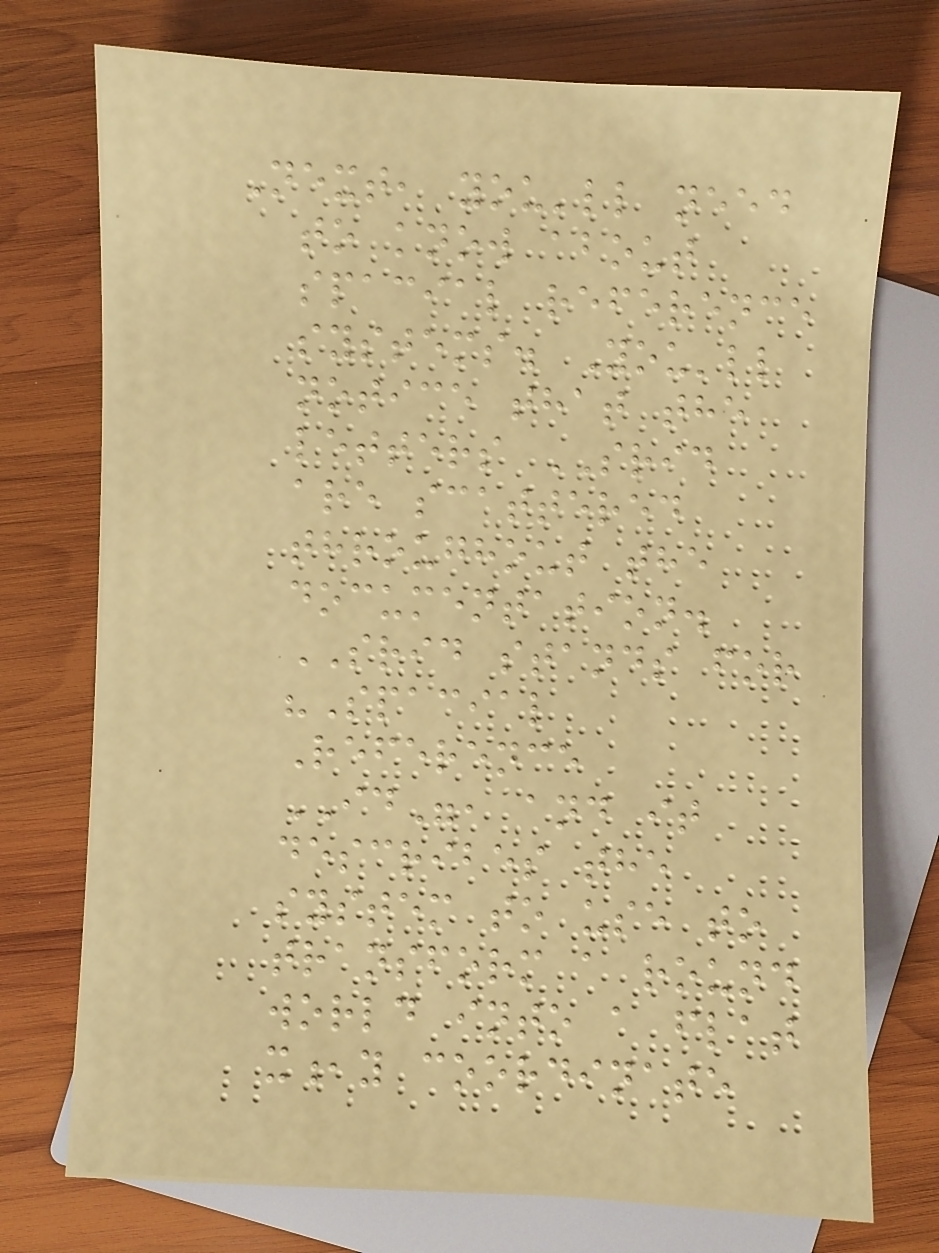Next, you'll need
to know about
spacial reference
systems. You'll
notice that the
letters SRID
are scattered
throughout the
documentation.
SRID stands for
"Spacial
Reference
ID", and it
describes the
system to use to
transform a round
world into a flat
x,y coordinate
